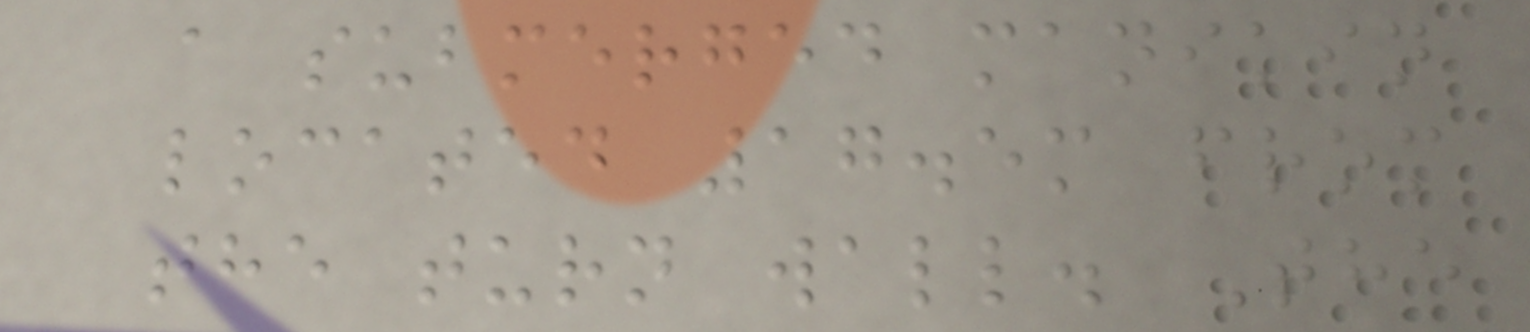a submerged manikin
located 17.5m from
the turn wall. The
